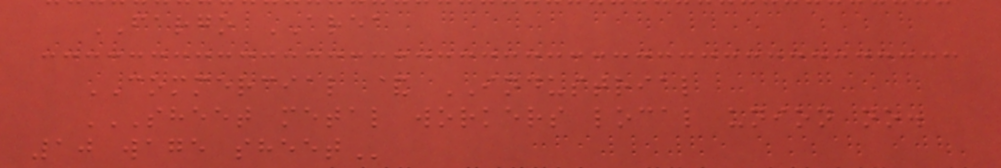FARGO AREA
COMMERCIAL & INDUSTRIAL
SHEET METAL WORKERS LOCAL UNION NO.
10 WAGE SHEET
